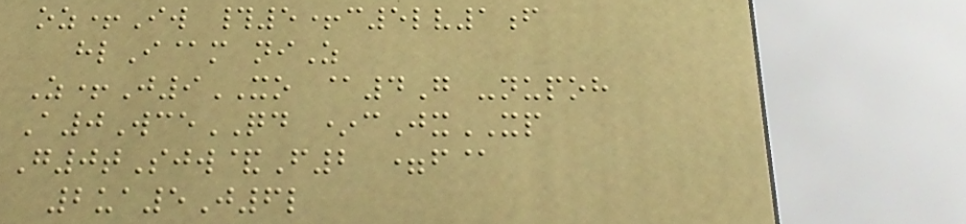oz+Iw #5+c5lv1f
hlI@m niZ
Z+J9XO @4G -nupoh
A0WceQD *cJxXP
G0tSjw&F2 =f@
2ua5J6l
